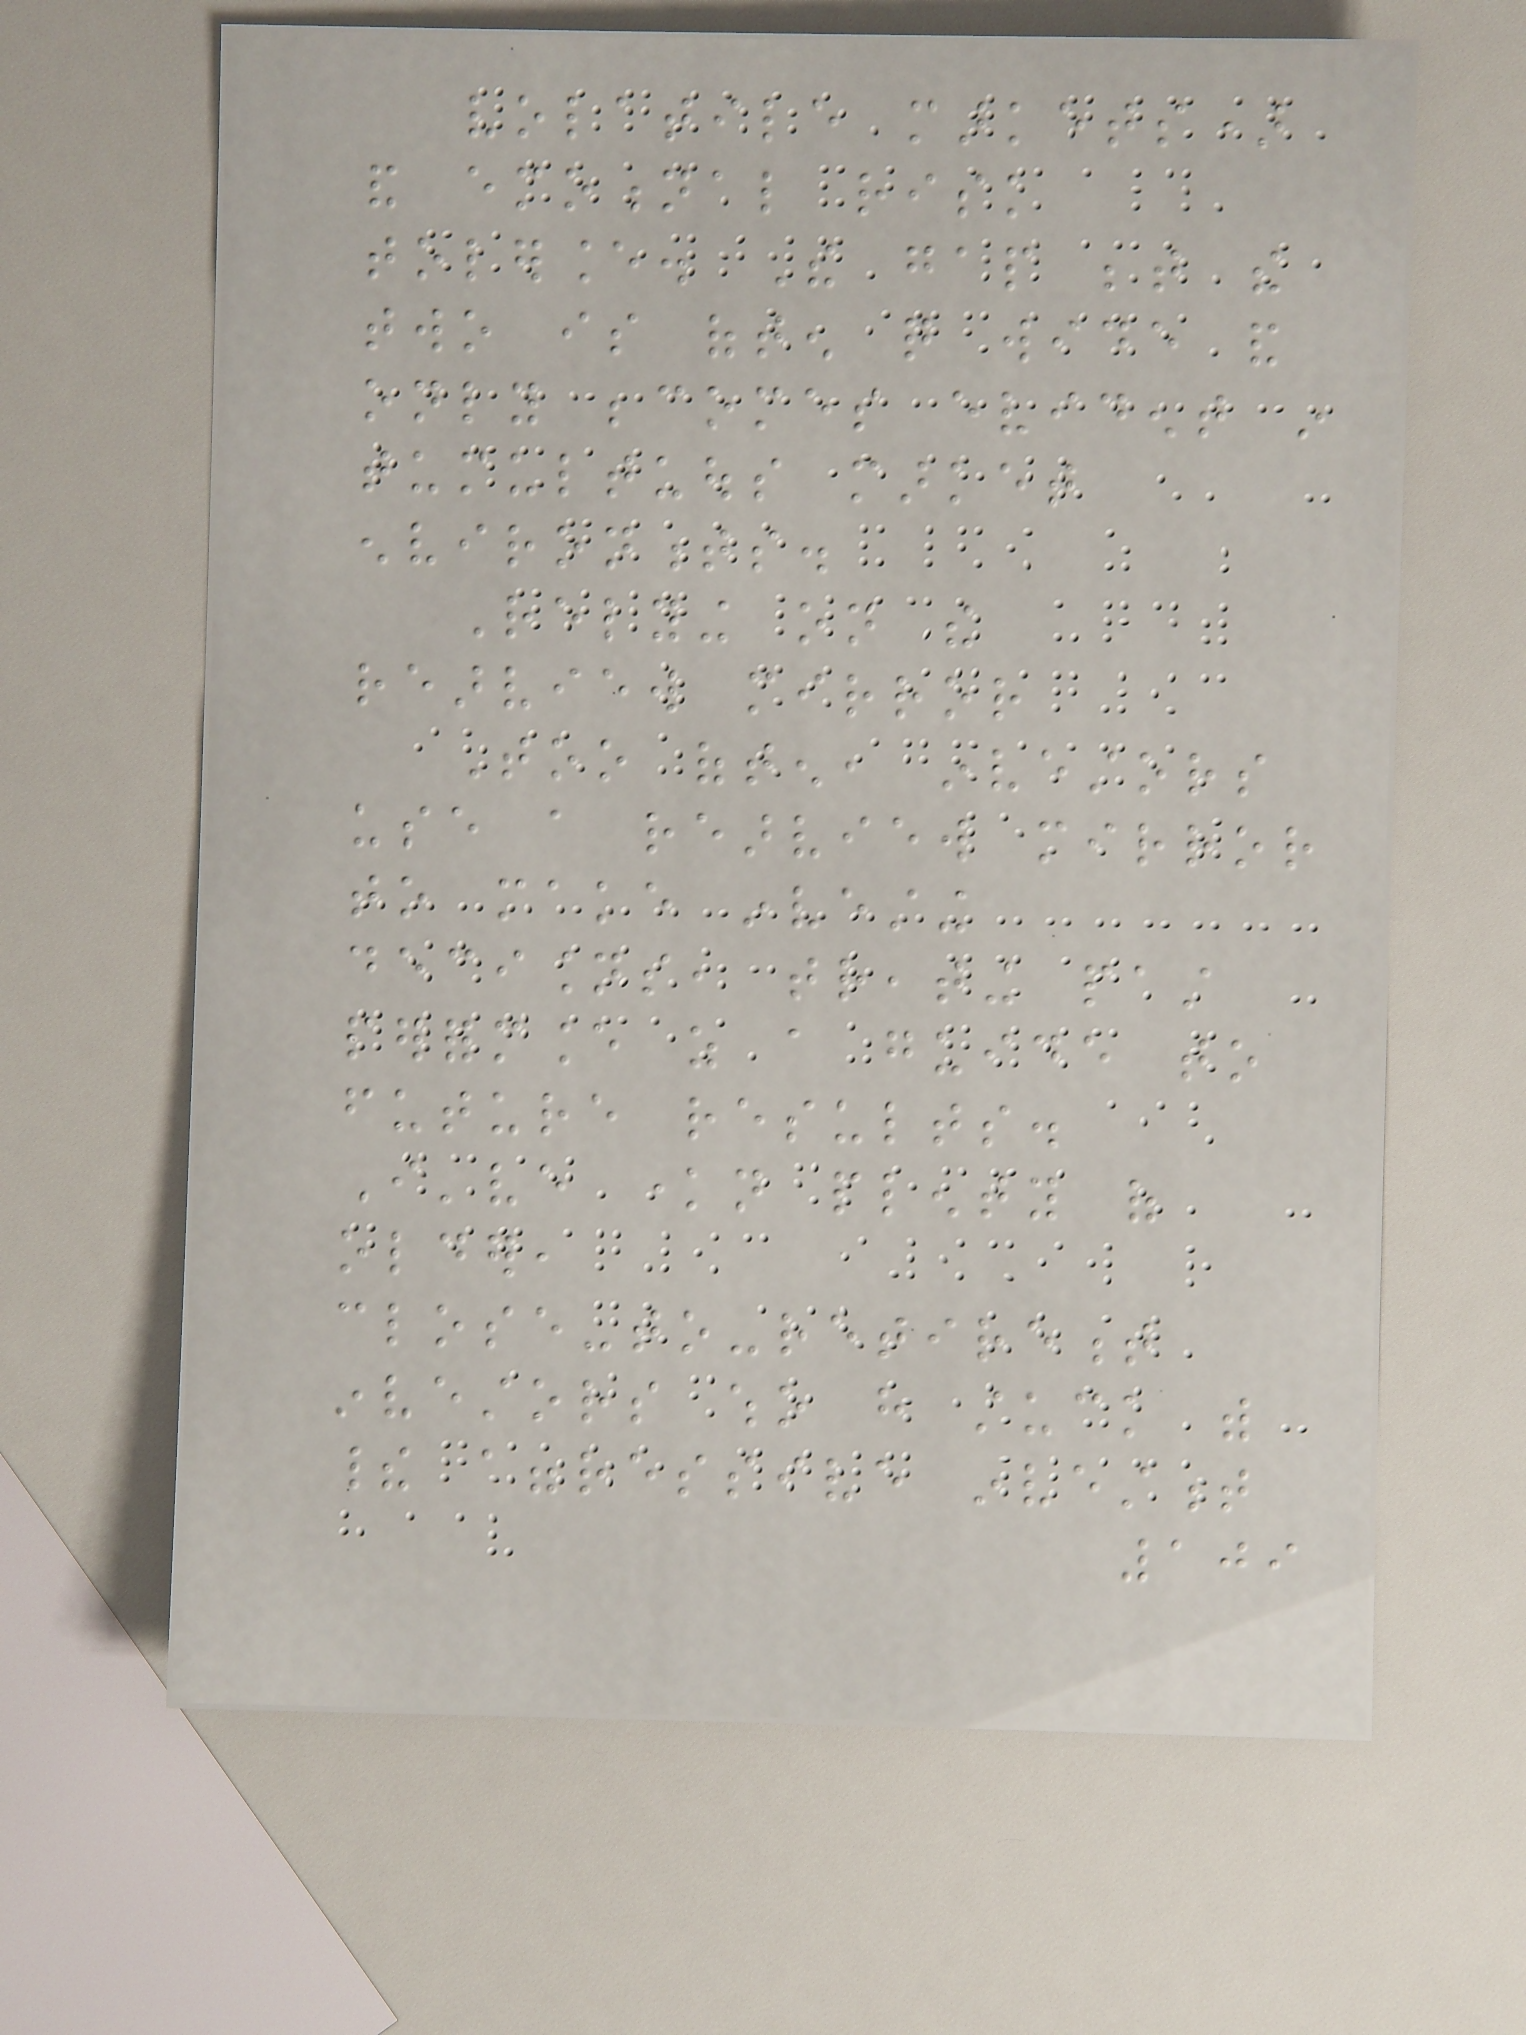volatile markets)
and emotional risk
tolerance. The gap between the
two is often quite wide and
only becomes evident in
tumultuous market
environments.
Relying on the
rearview mirror
Too often, investors
use a rearview mirror
to make investing
decisions, treating past
performance as a guide to
future results.
I've known plenty of
older,
close-to-retirement
investors who have stuck with
their aggressive investment
109
